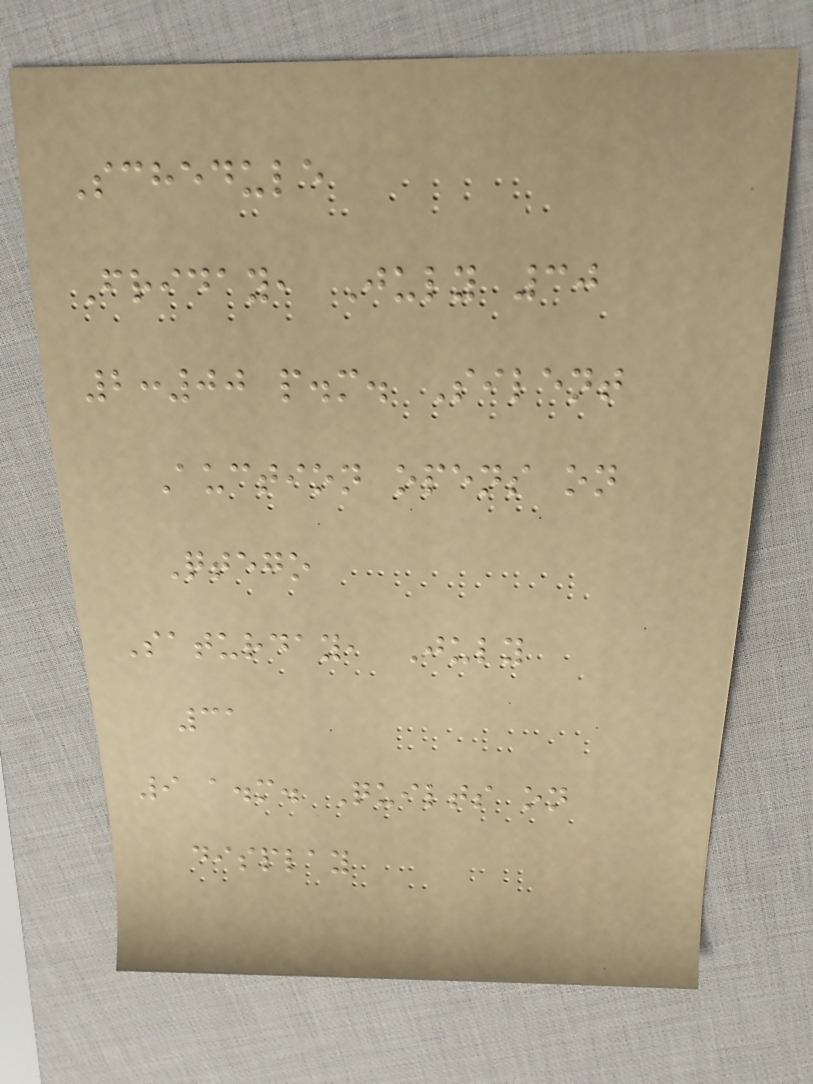Schedule
Friday, July 30
2:00 p.m. Silent
Auction opens on
Qtego
Saturday, July
31
9 a.m. Quilts on
display
